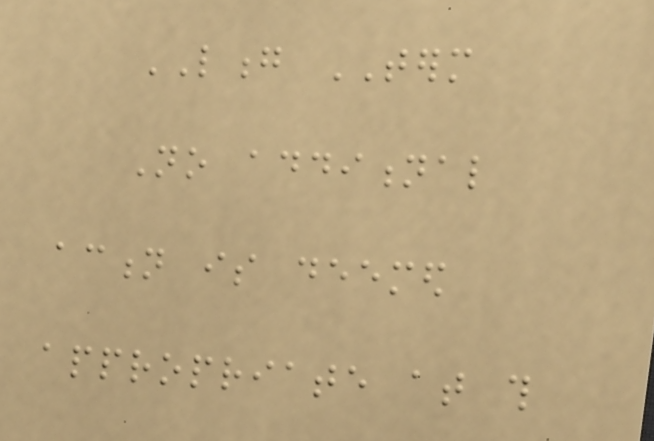LONG TERM
No additional
action is deemed
appropriate at this
